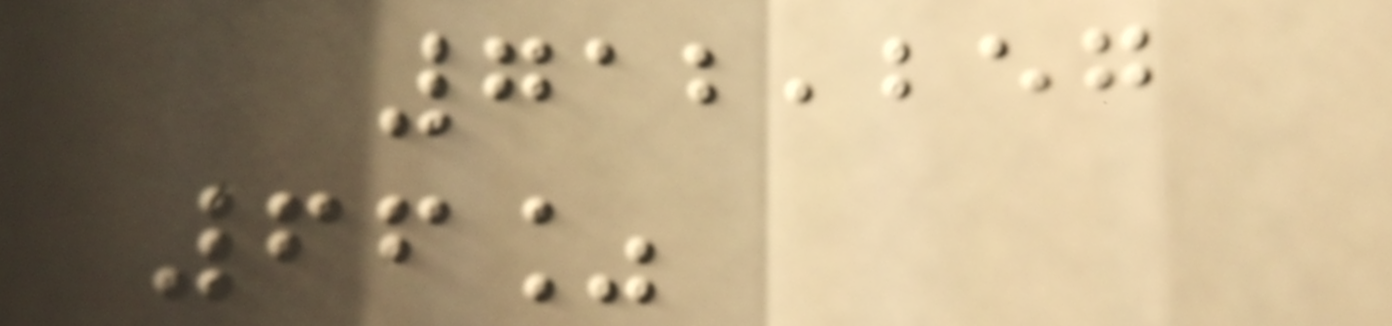712,257
66%
